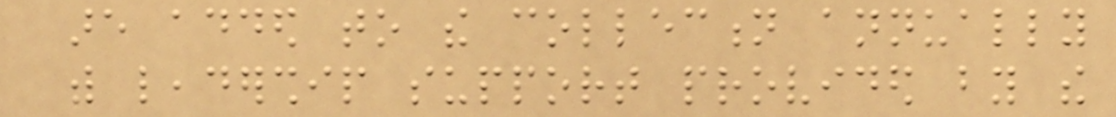are added to the collection annually
with leadership support provided by the
